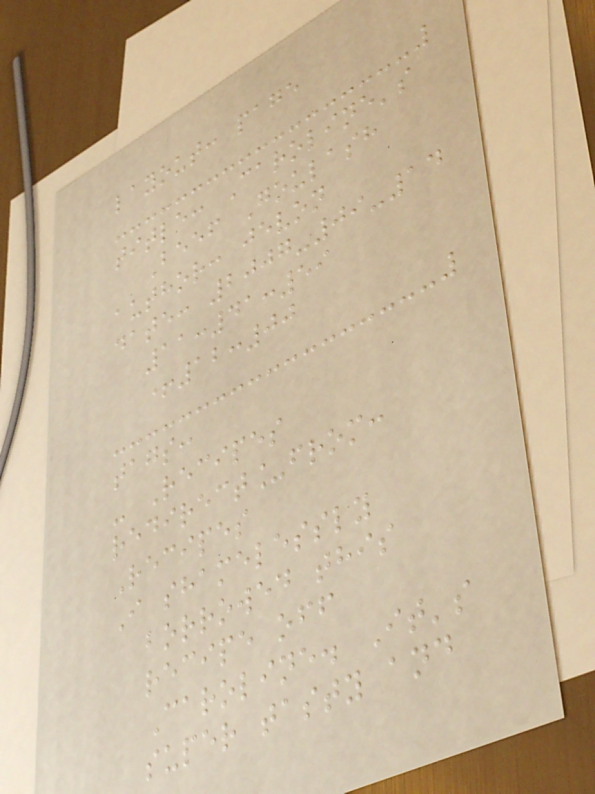layout: page
title: Caroline's
Beef Goulash
author: jevon
date: 2007-09-14
11:41:59
+12:00
tags:
- Recipes
redirect_from:
Recipes
I shamelessly
borrowed this
recipe off
Caroline. It's
super tasty and
